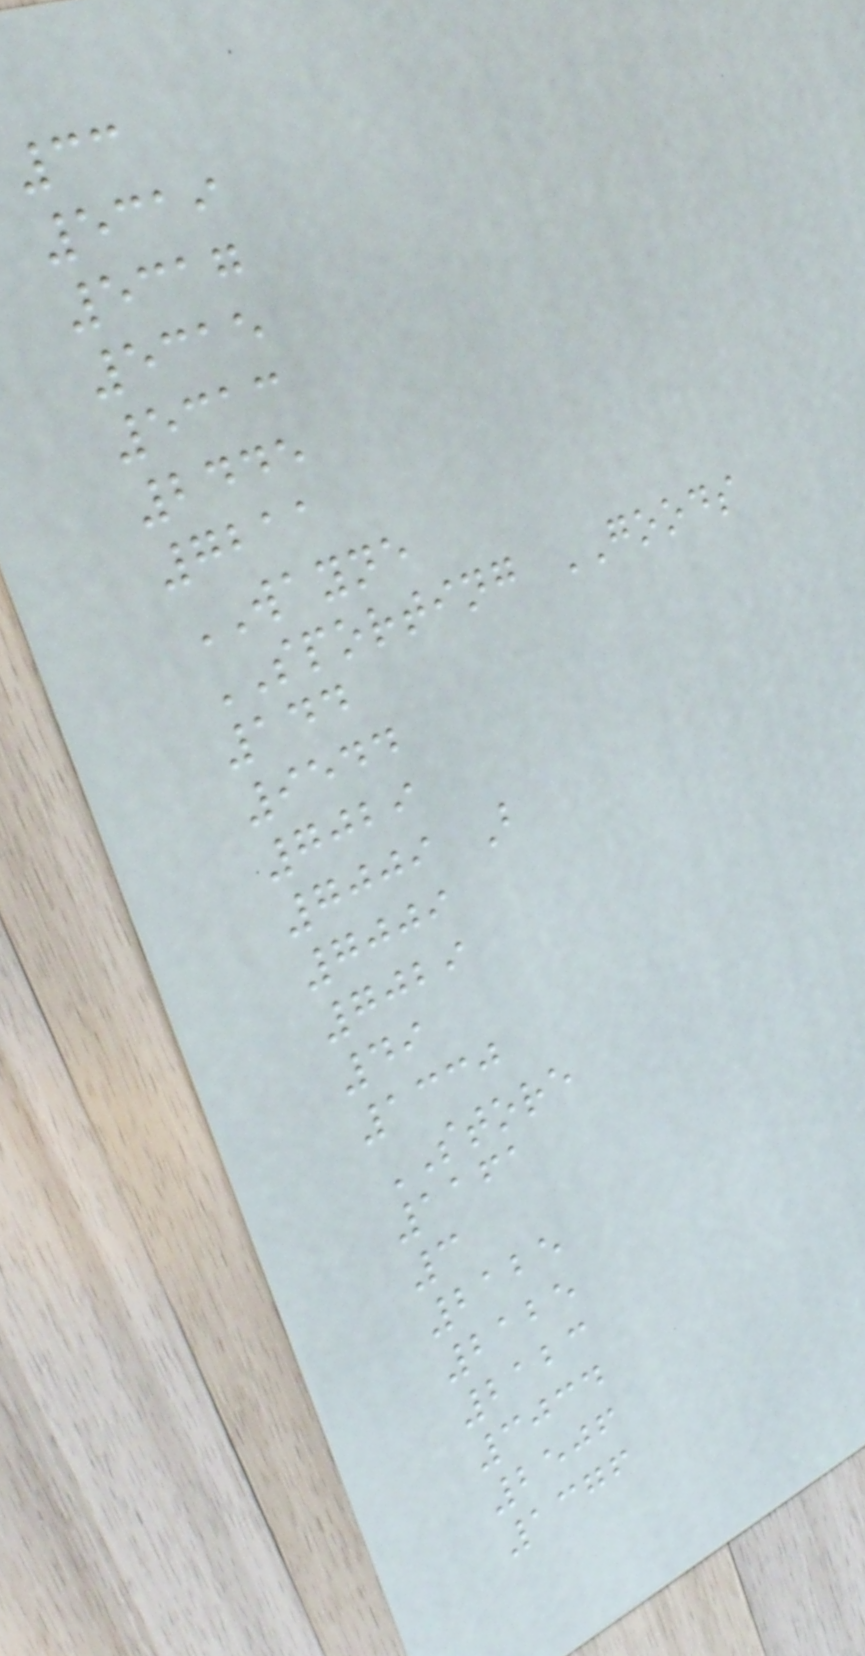33
5319
5317
5315
5313
2445
7211
WAYNE
SPORTING GOODS
144
9544
7029
7009 B
7009
7029
49
1330
STORE
1161
3
2125
2125
2123
3034
2506
1376
